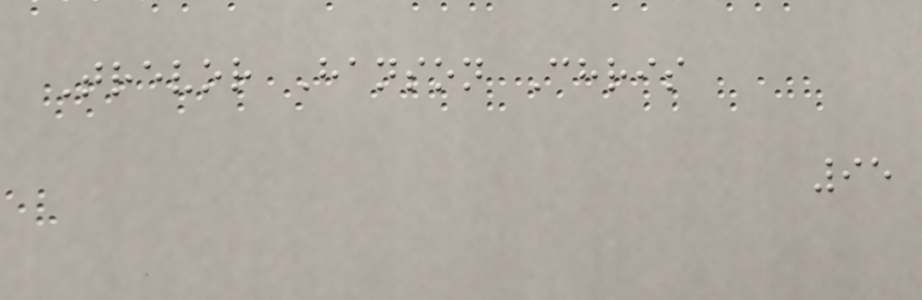Trevor Hanson Chris
95
